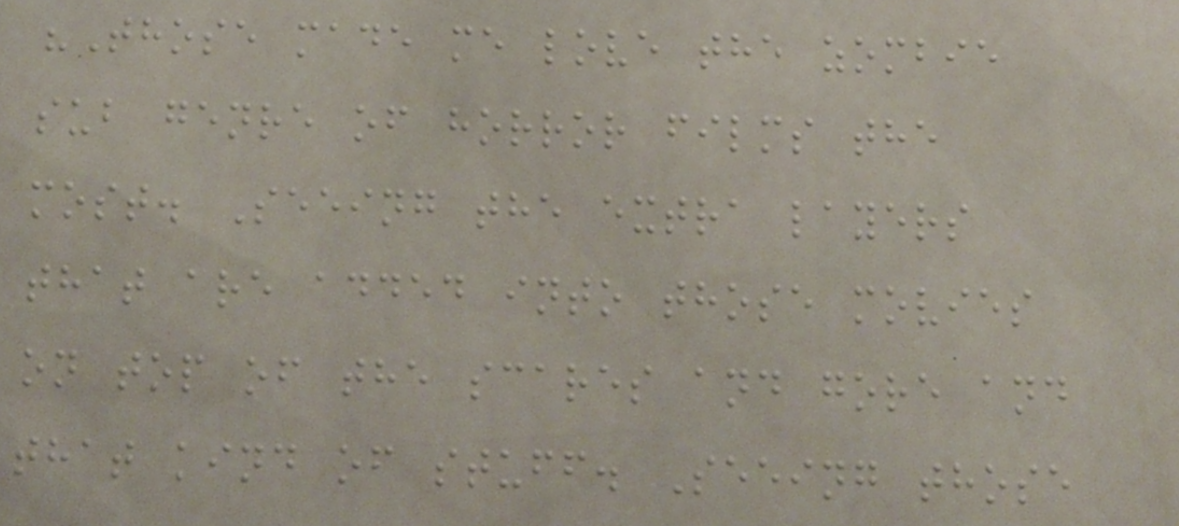"Those made me love the zombie
sub genre of horror films the
most. Seeing the extra layers
that are added into those movies
on top of the scares and gore and
that kind of stuff. Seeing those
